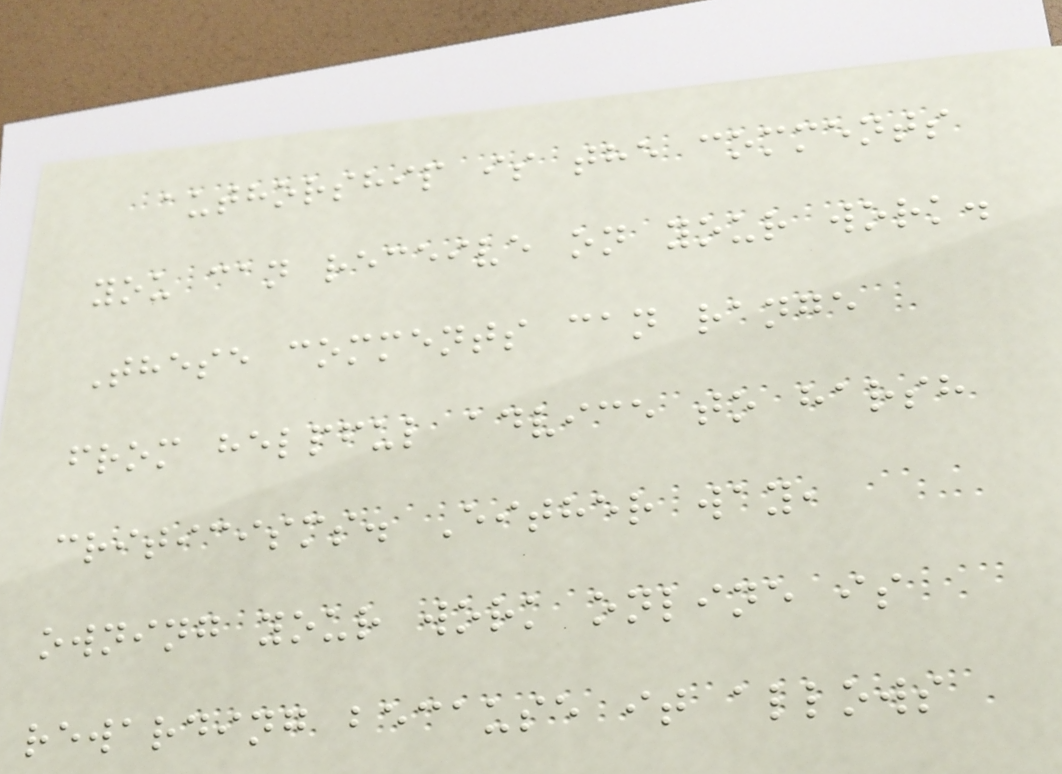authorship is the comments
you can receive on your work.
These comments can range
from helpful advice to harsh
criticisms. Either way,
owning your work online is
rewarding because it allows
